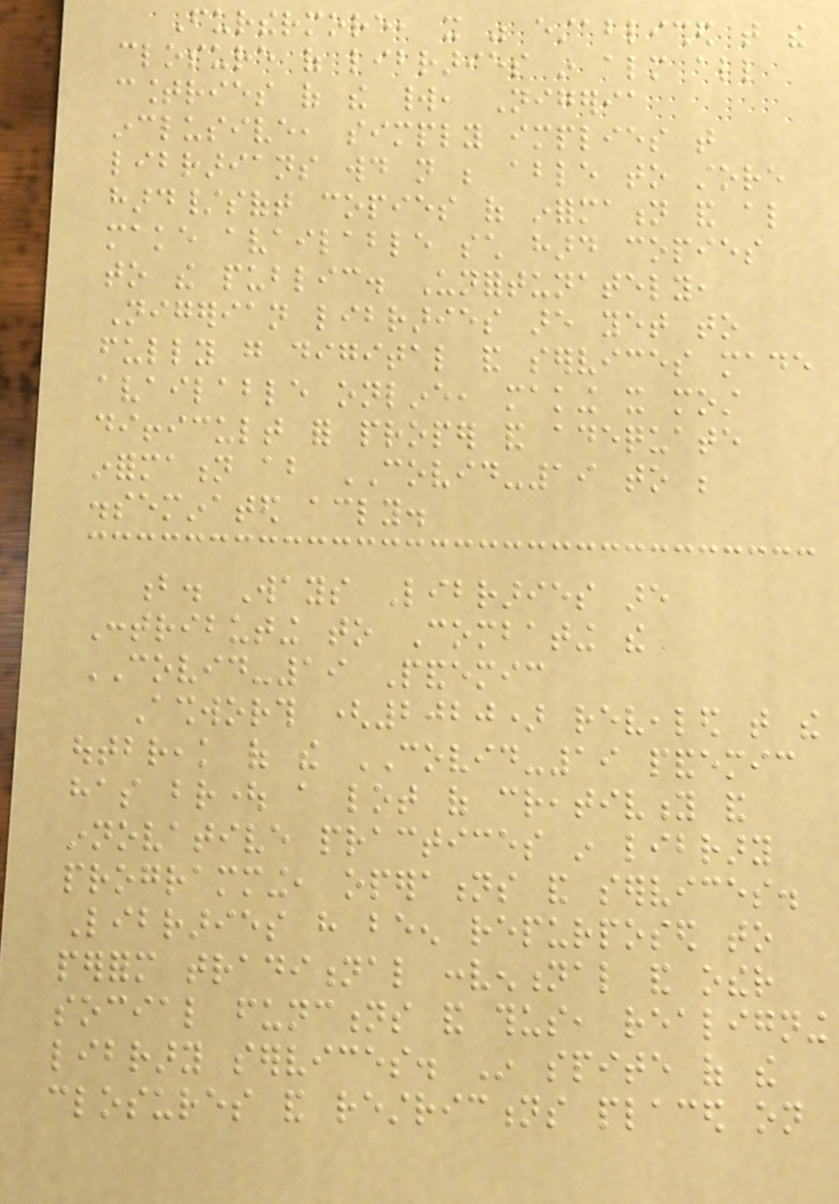Furthermore, it was established that the
closure of libraries in almost all
countries of the world, Nigeria
inclusive, simply implies that
librarians would not be able to store
hard/soft copies of information and also
make available such hard copies
to the public. Unfortunately,
Nigerian libraries are yet to
fully go digital and services made
available online, making it most
difficult for proper and adequate
information about COVID-19 to be
disseminated accordingly.
b. Ways Libraries are
Contributing to Combating the
COVID-19 Pandemic
Ashworth (2020) revealed that the
outbreak of the COVID-19 pandemic
has brought a lot of creativity and
innovative practices in library
programming, operations and services.
Libraries have been repurposed to
perform traditional conventional and other
social functions and thus, realigning
library services. In spite of the
closures and restrictions placed on
